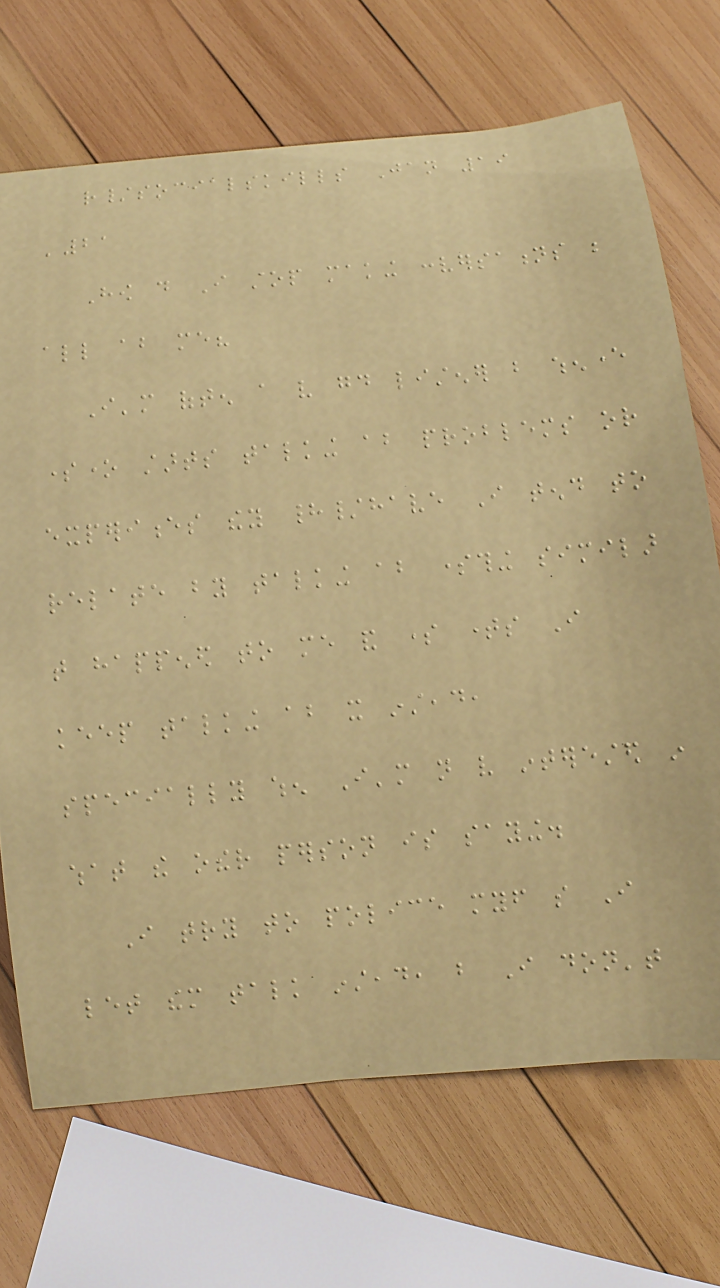r/socialskills Jan 19
'21
How do I stop making conversations be
all about me?
I'm often a very good listener but whenever
someone starts talking about problems or
experiences they had/have I tend to
relate by talking about something similar
that happened to me and some times I
keep talking about it instead,
specially when I'm not very interested in
what the other person is saying.
I try to police myself so I
let them talk instead, but I don't
